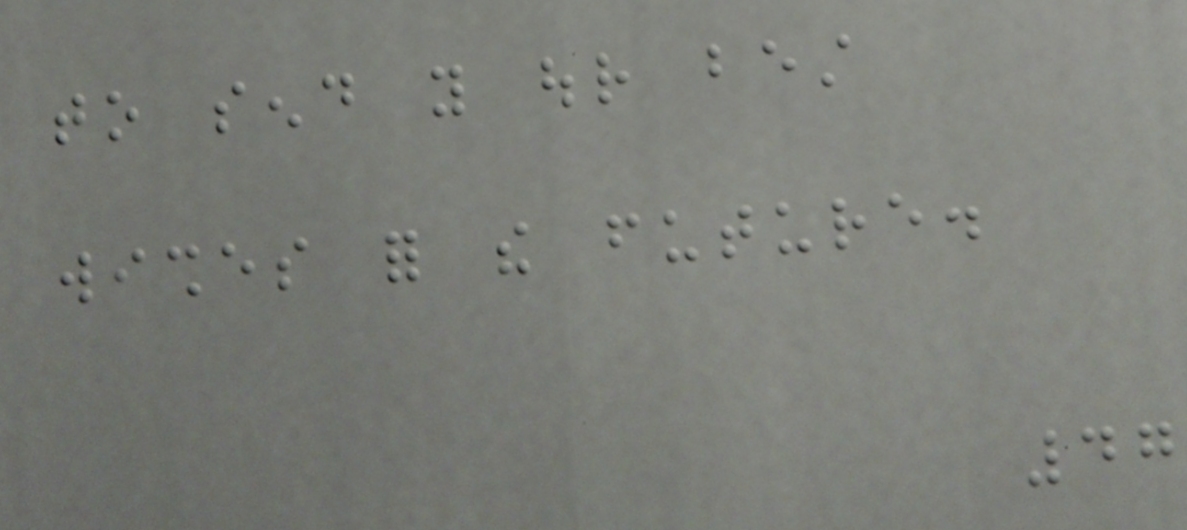to send you our best
wishes for the future.
47
